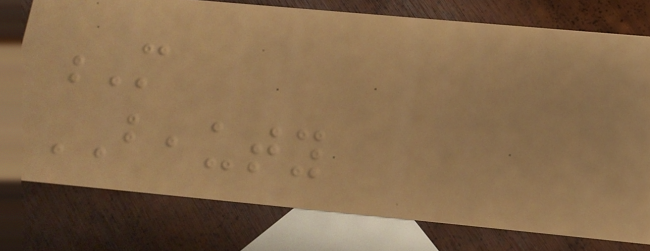M
BEAUTY
